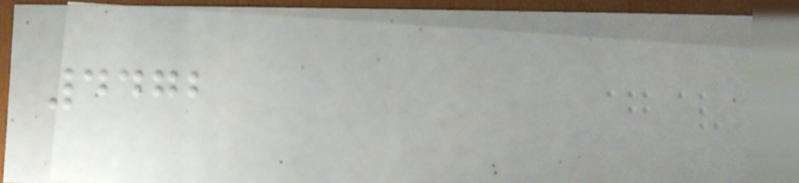4472
